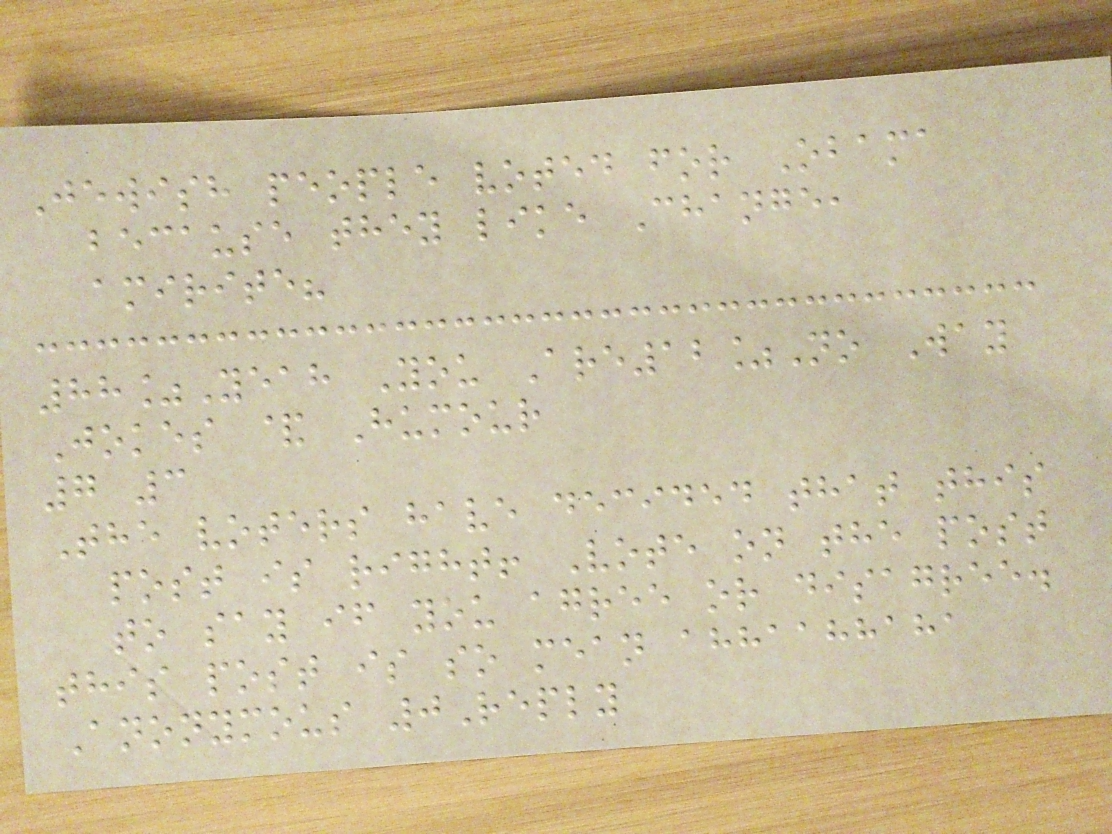Jewish people voted for Obama
because they like Change,
amirite?
88%Yeah You Are12%No Way
Jokes & Humour
7 3
The voters have decided that this
post is right! Vote on the post
to say if you agree or disagree.
this post is so mean ahhaahhaha
Anonymous 0Reply
